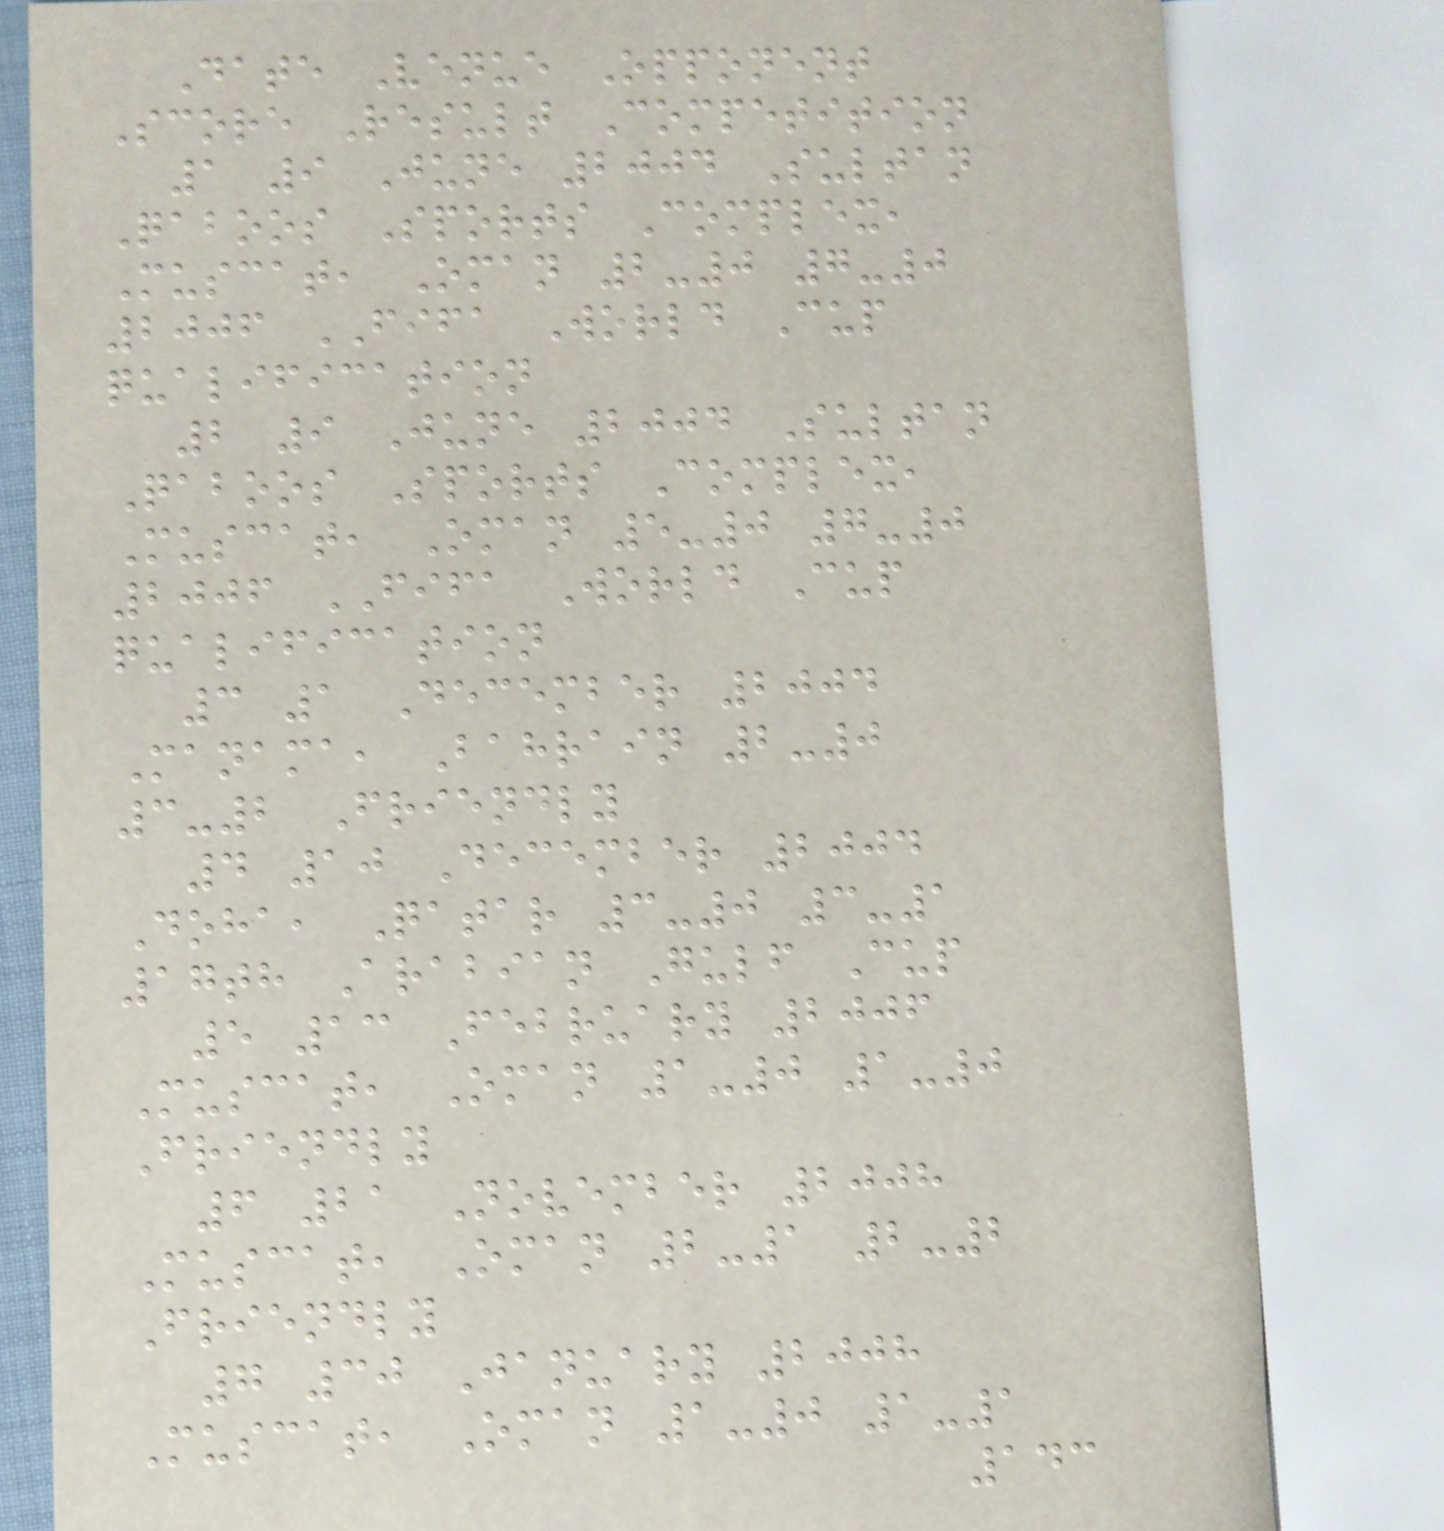Date Venue Opponent
Score Result Competition
1 9 June 2004 Sultan
Qaboos Sports Complex,
Muscat, Oman 2-0 7-0
2006 FIFA World Cup
qualification
2 9 June 2004 Sultan
Qaboos Sports Complex,
Muscat, Oman 5-0 7-0
2006 FIFA World Cup
qualification
3 1 December 2004
Manama, Bahrain 2-0
3-2 Friendly
4 10 December 2004
Doha, Qatar 3-0 3-1
17th Arabian Gulf Cup
5 13 February 2006
Muscat, Oman 1-0 1-0
Friendly
6 21 November 2008
Muscat, Oman 2-1 2-2
Friendly
7 30 January 2008
Muscat, Oman 1-0 1-1
143
